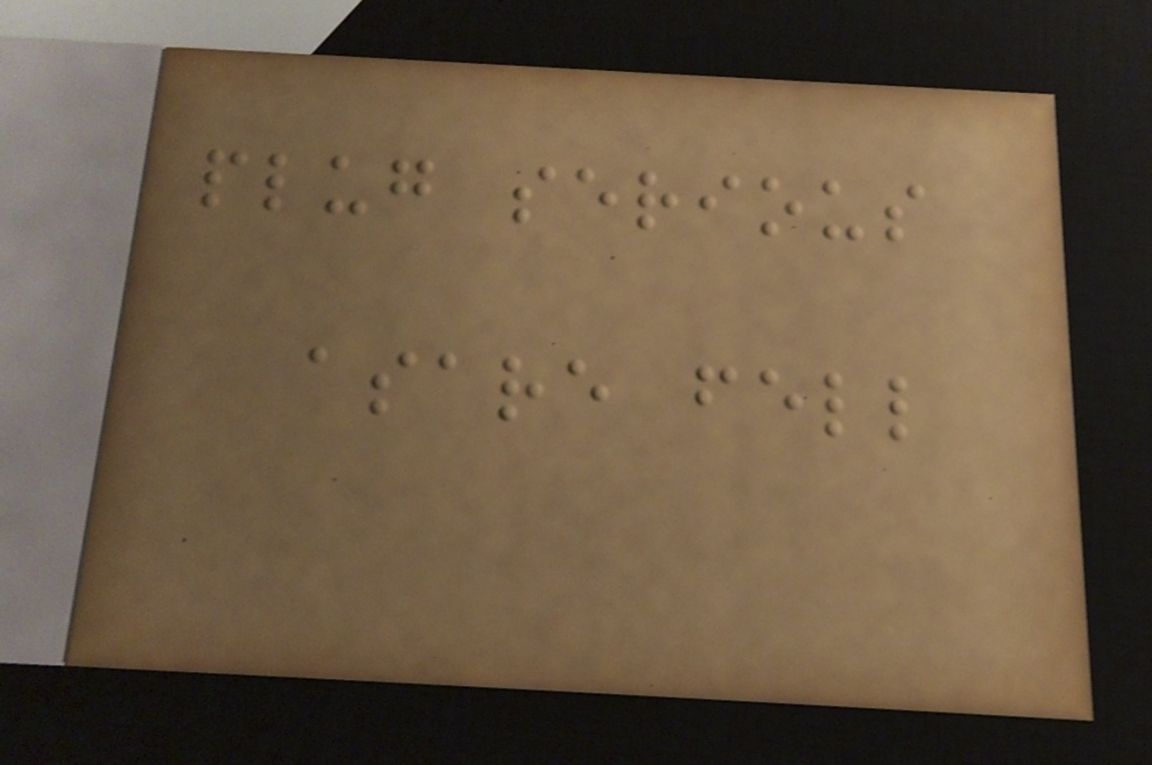plug serious
asare fell
